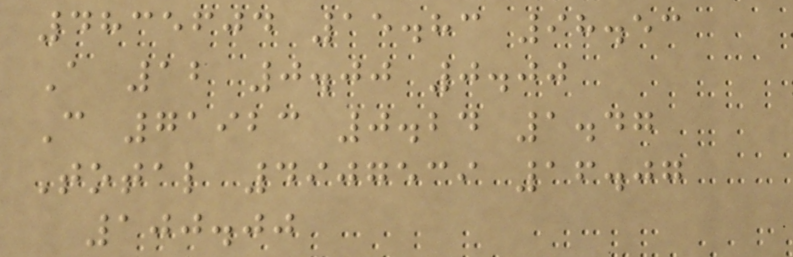4835604 15.83 98.53
A 12 0.00 0.00
C 71923 0.24 1.47
Total 4907539 16.07
100.00
